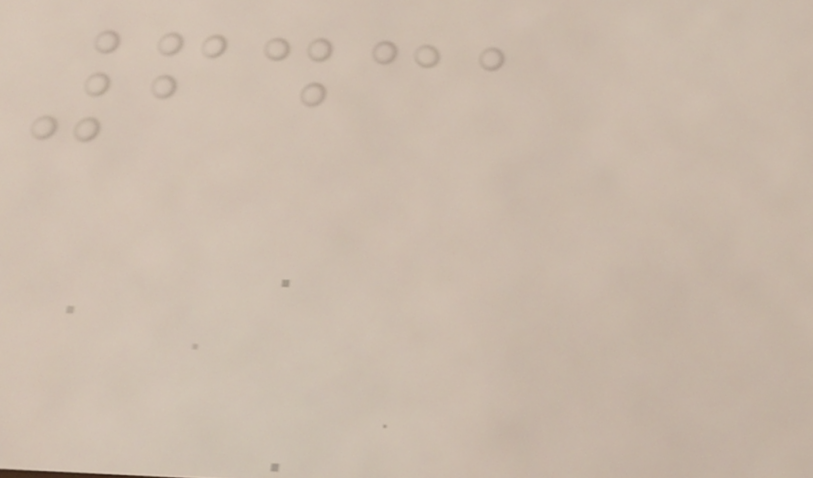6431
